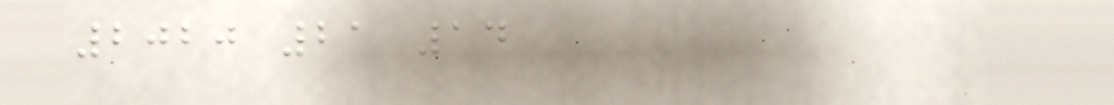2020 21 14
